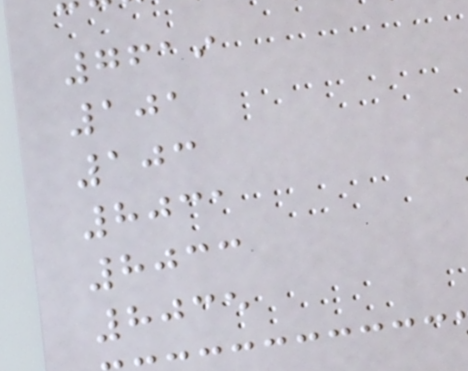7619
101
103
8031
8033
8035
